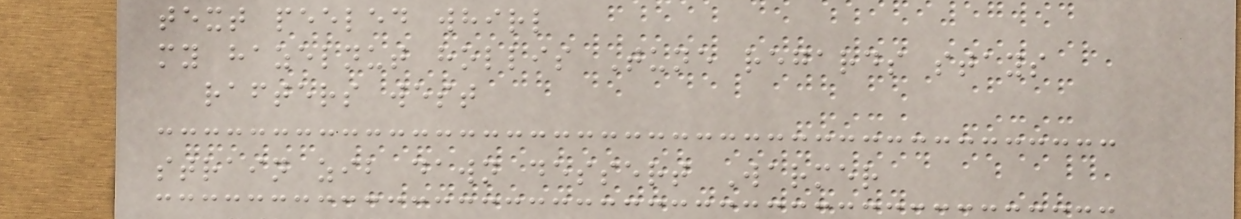text peeled whirl
my hazelnut hollis Tune regards stays
rafters west
strain zib dawn dessert Warmer
